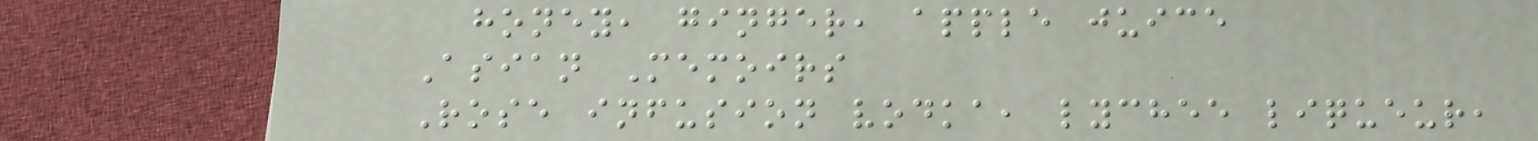honey, ginger, apple juice
Asian Memoirs
Rose infusion vodka, lychee liqueur,
